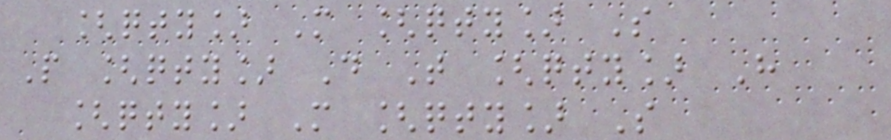[qty] M [qty] S
P [qty] D T [qty] H
[qty] M [qty] S
